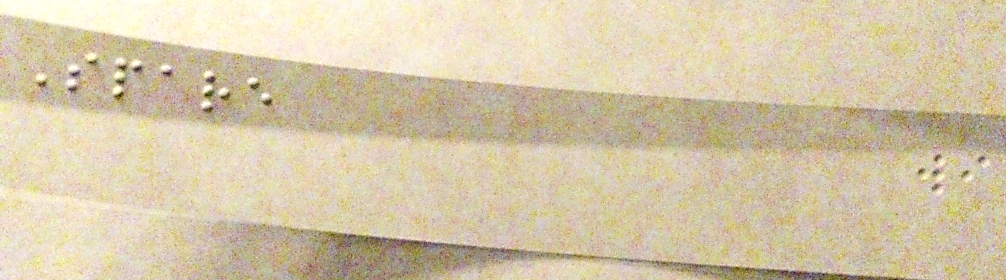Spare
